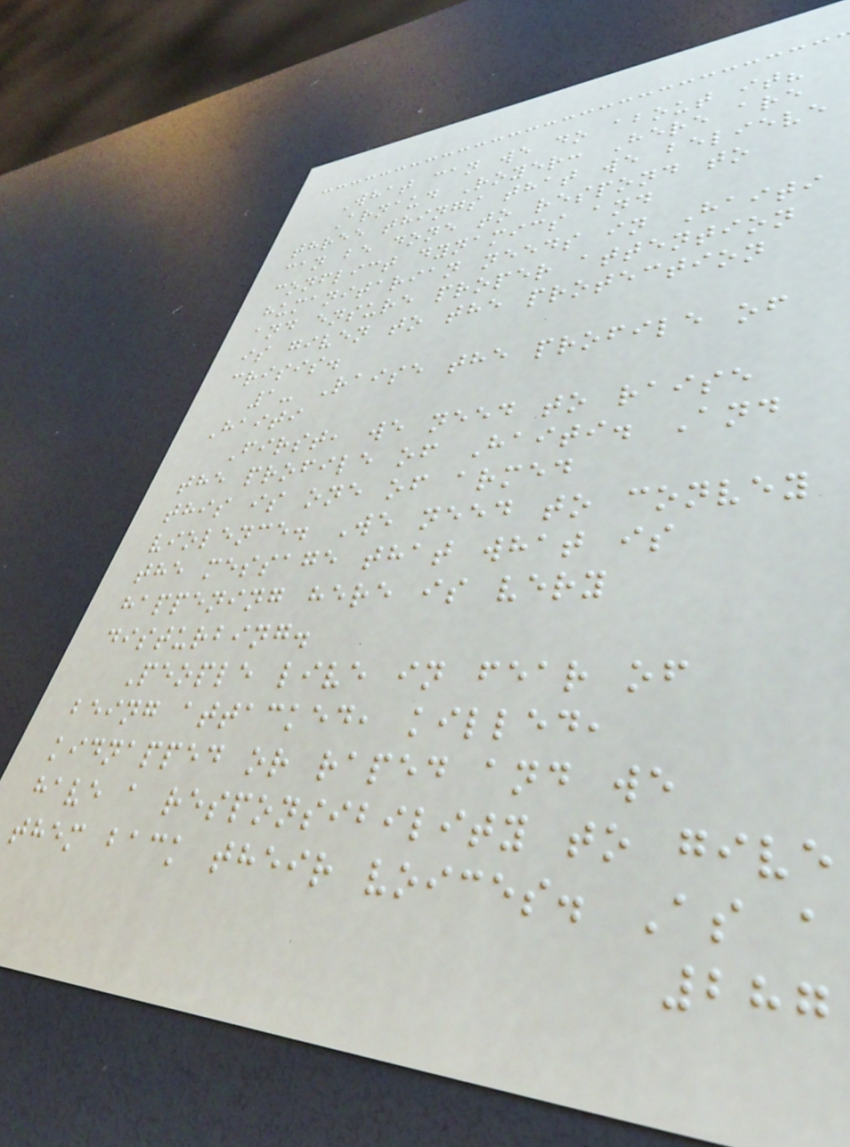What can we do about it?
Arnaud Royer: Here are
three things that we believe
can be done to respond to
conflict dynamics and
humanitarian needs in Haiti
and ensure proper attention
is given to the protection
crisis.
1- Raise the profile of
Haiti
First, we need to raise
the profile of Haiti. And
this is one of armed
violence. We need to convey
the message that what is
happening here is very
disturbing.
People live in fear of
being attacked, killed,
kidnapped or raped and we
have a responsibility to give
them back their voices. As a
287
